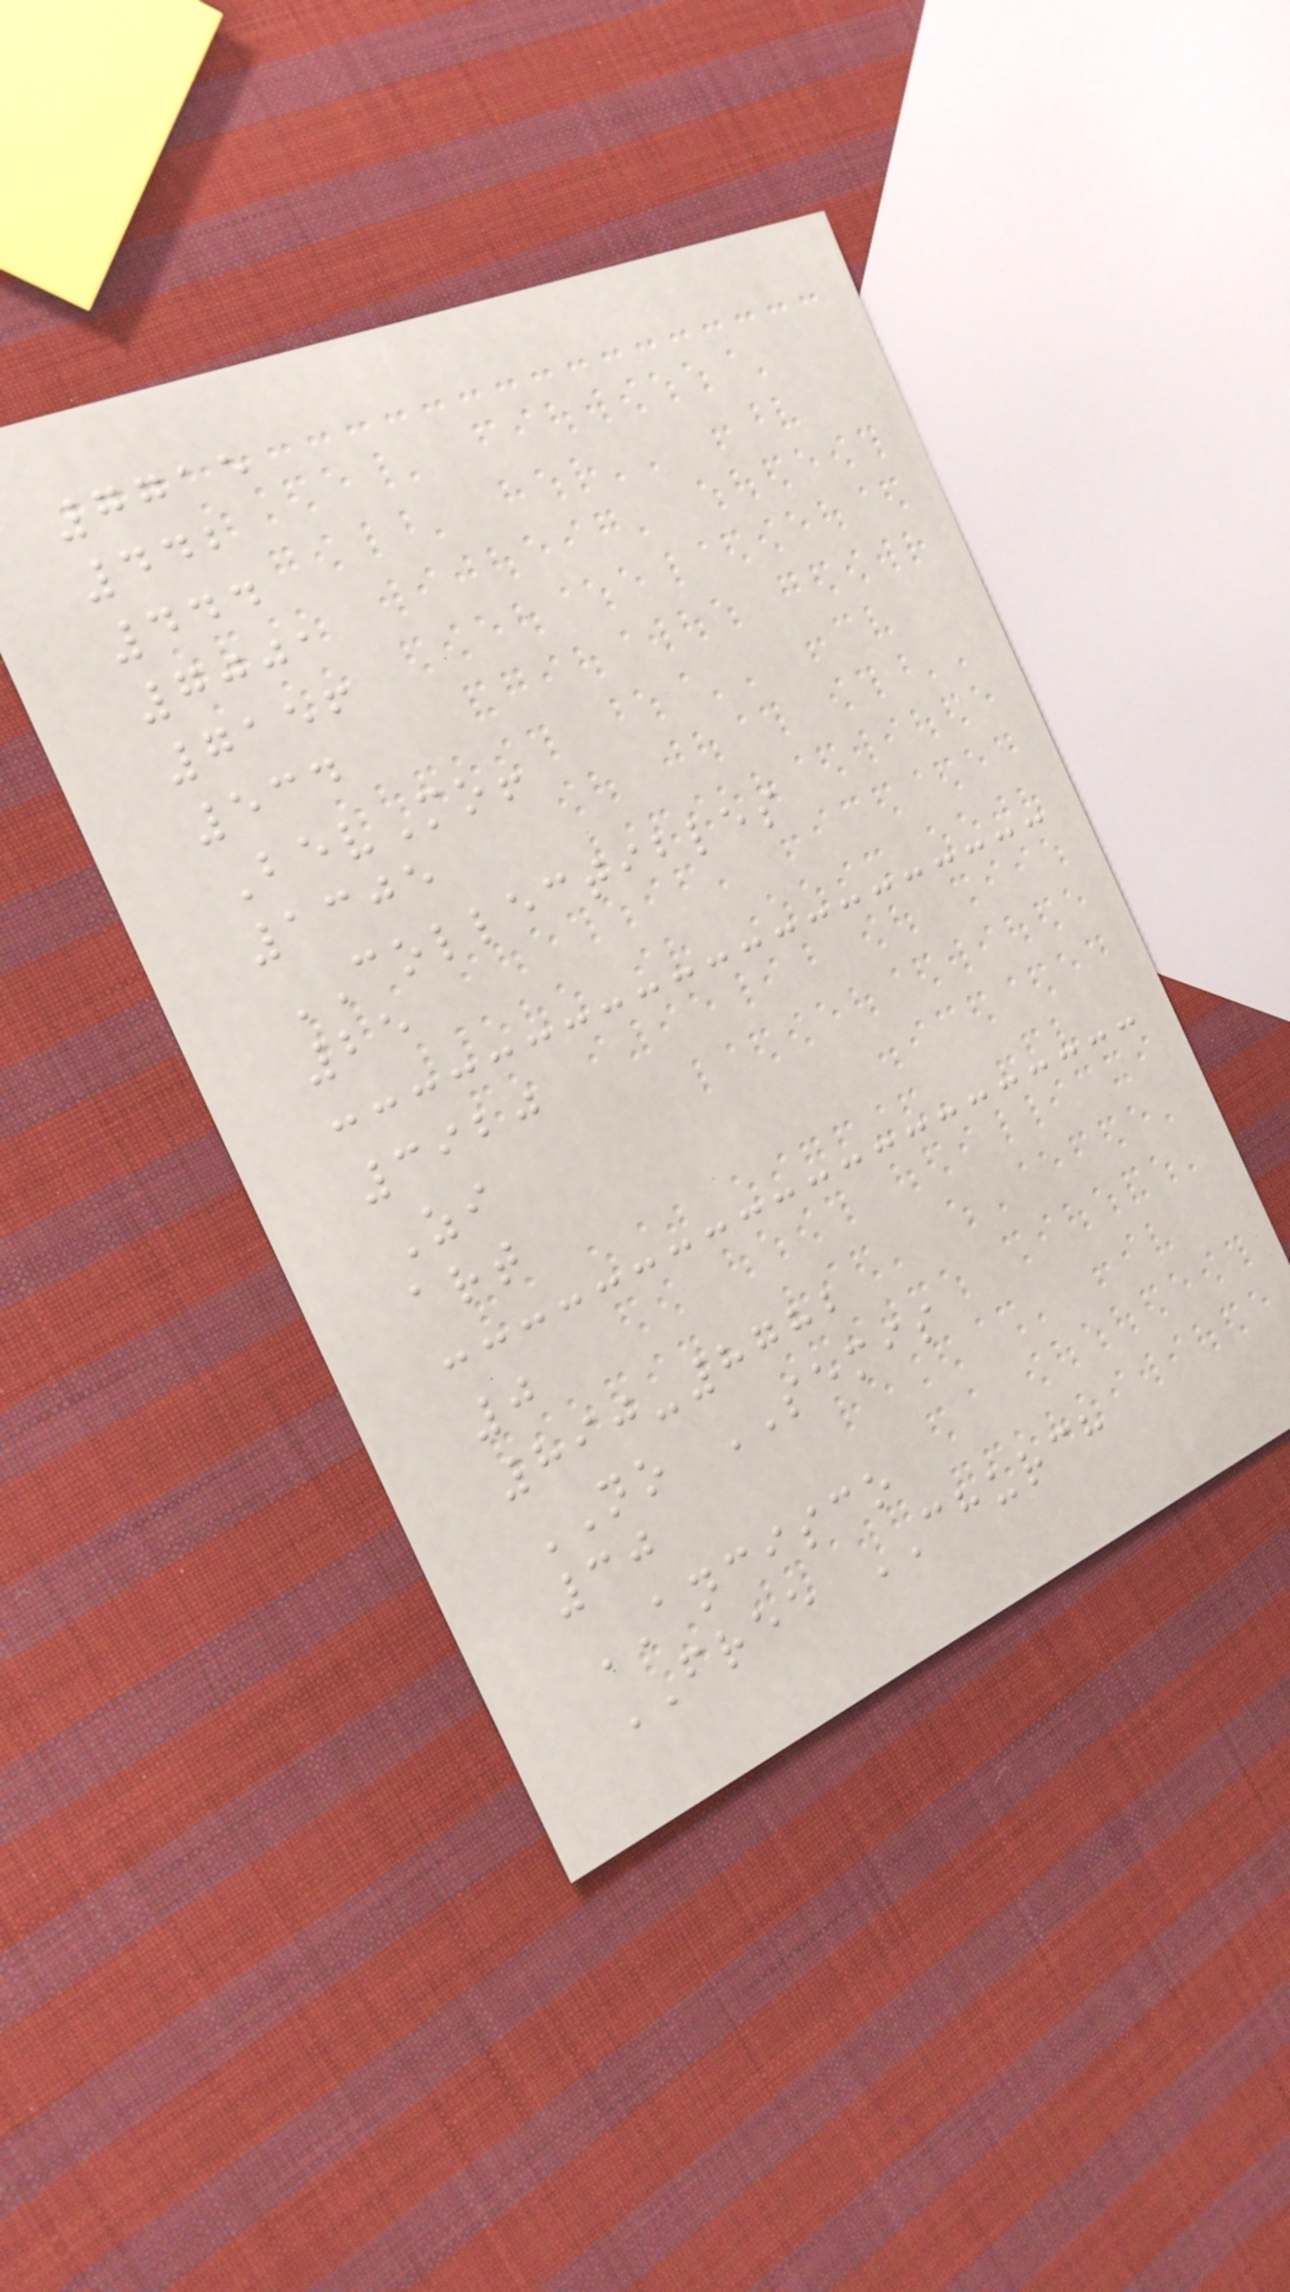7715
442
444
7001
7156
534
BevMo!
1305
COLLECTIBLES
25
3920
Zi
art
0
890-8782
NO SEMIS
30
ANCISCO
FREE CHURCH
